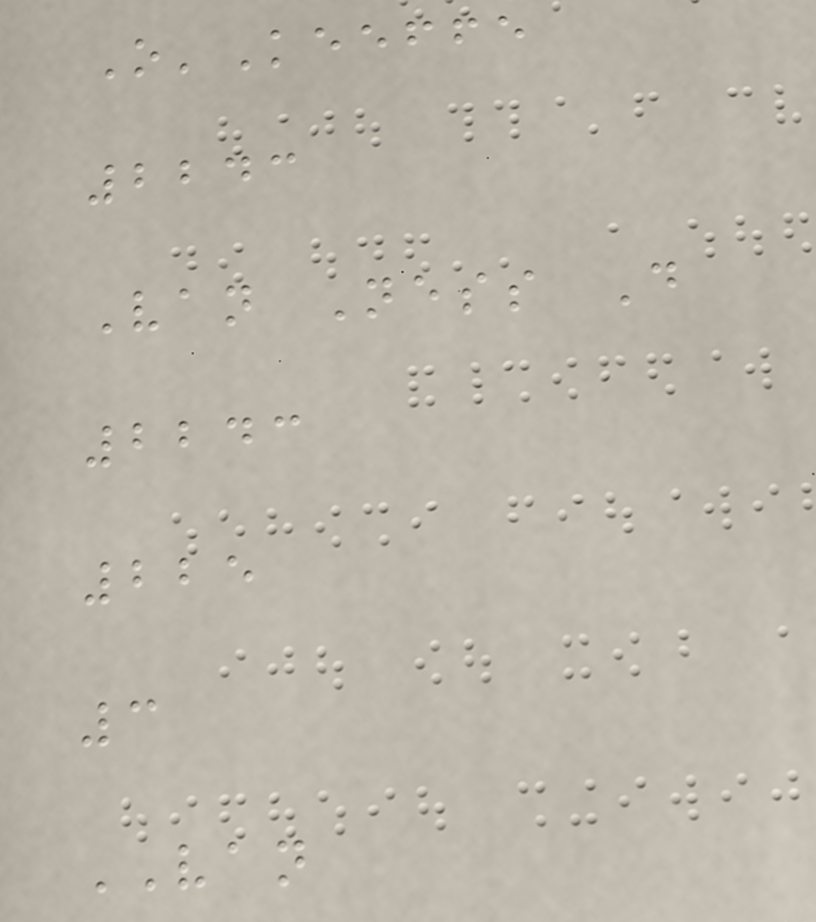O'Keeffe
2243
Van Ness D
2243
225
3
VAN
